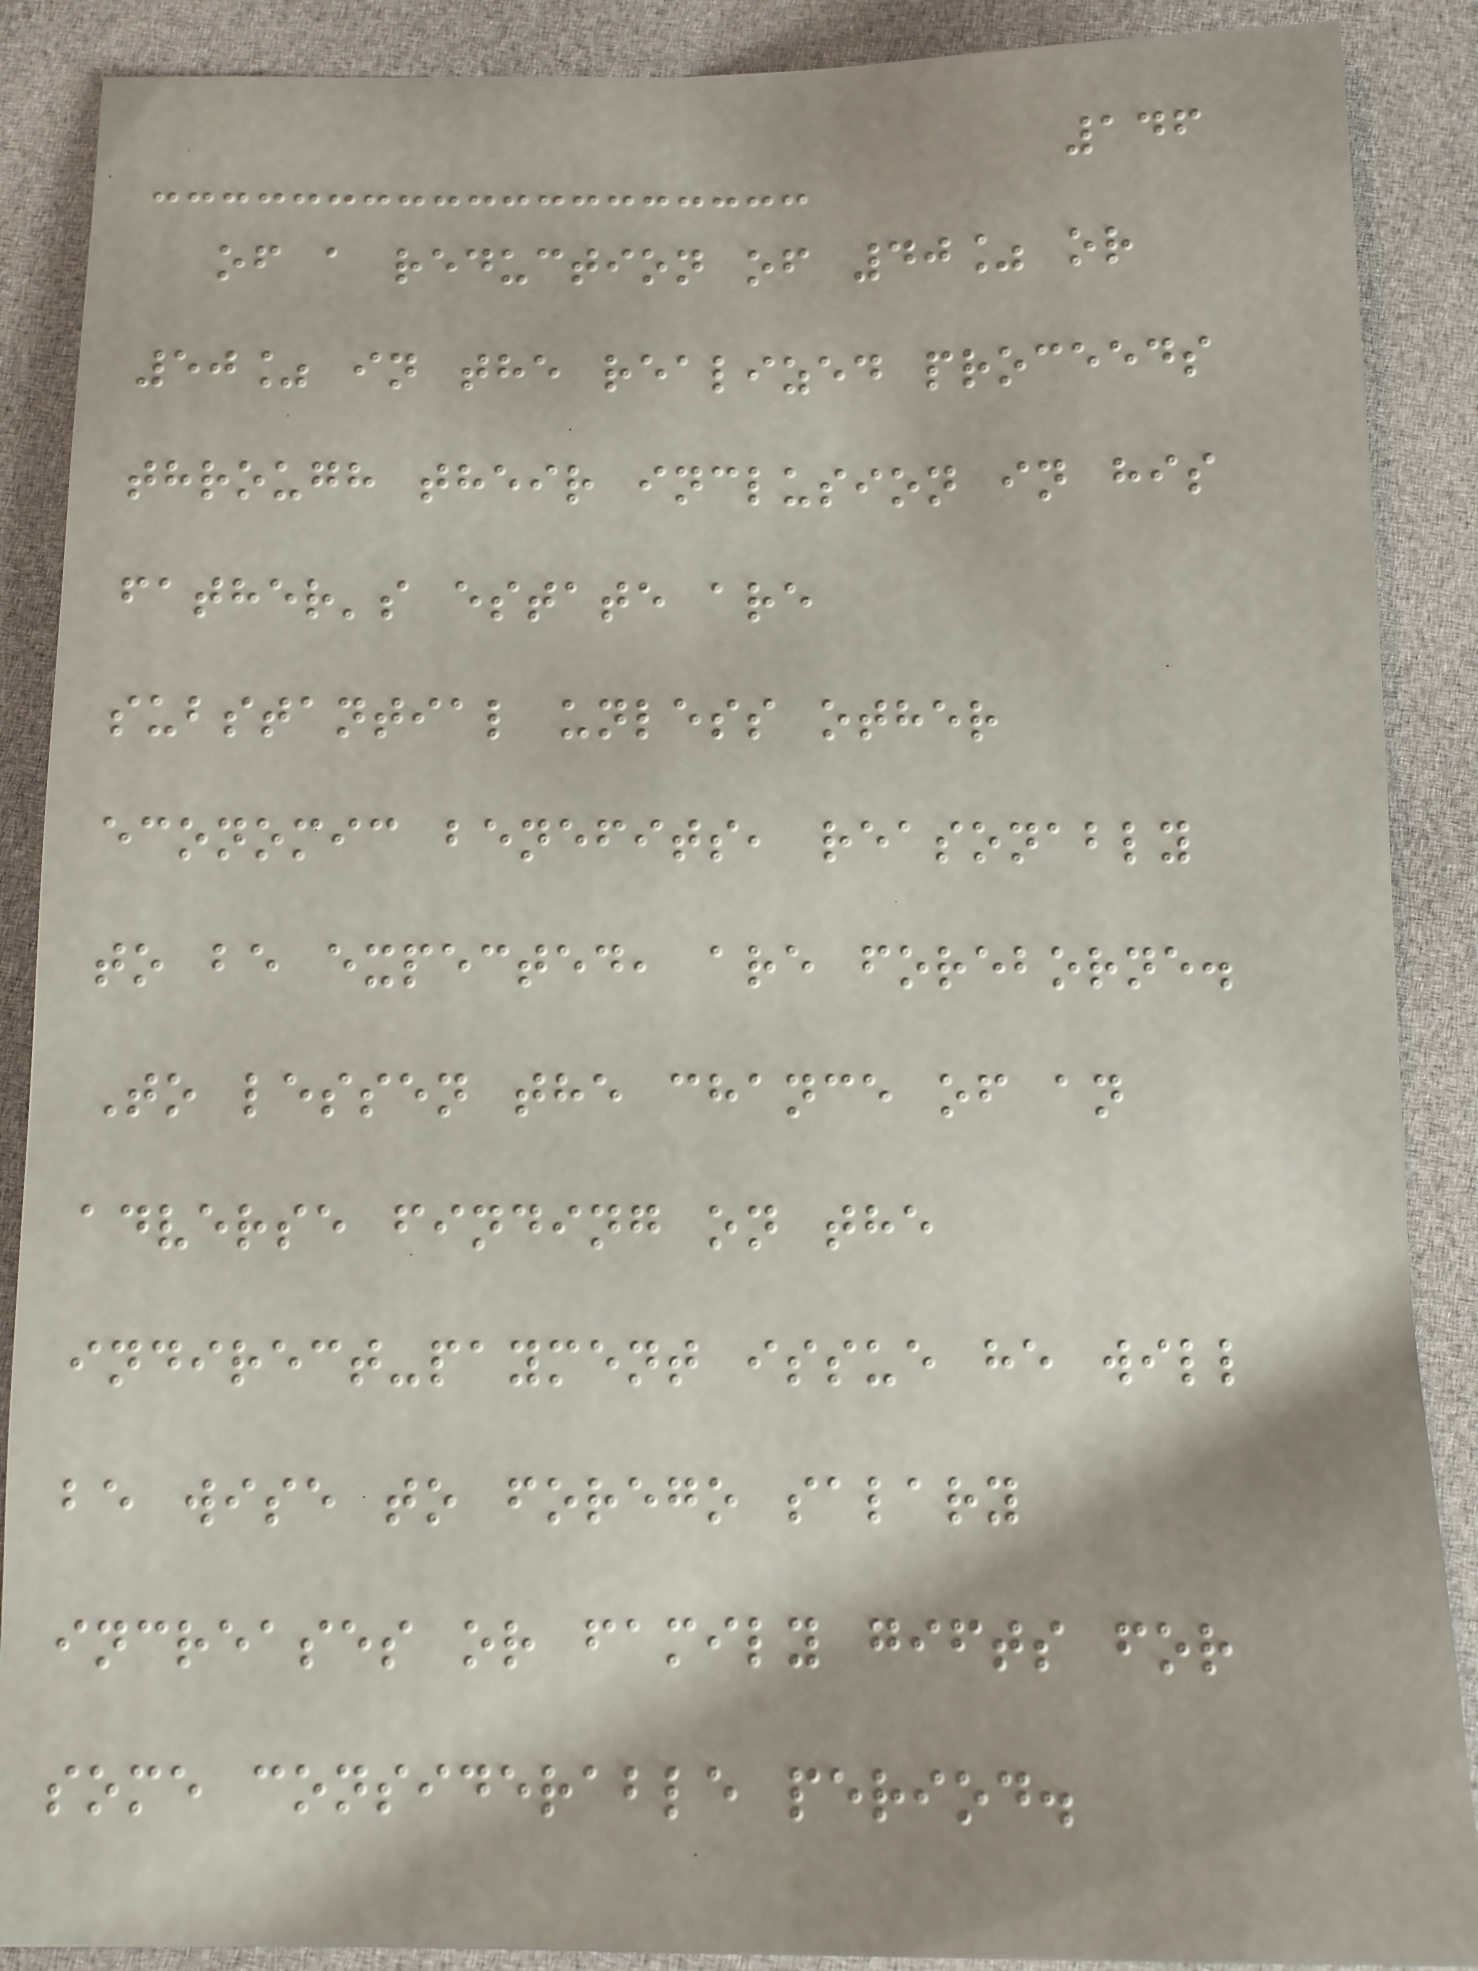146
of a reduction of 40% or
50% in the realized proceeds
through their inclusion in his
father's estate are
substantial unless other
economic benefits, reasonably
to be expected, are foreborne.
To lessen the chance of an
adverse finding on the
indirect-payment issue he will
be wise to forego salary
increases or family gifts for
some considerable period.
